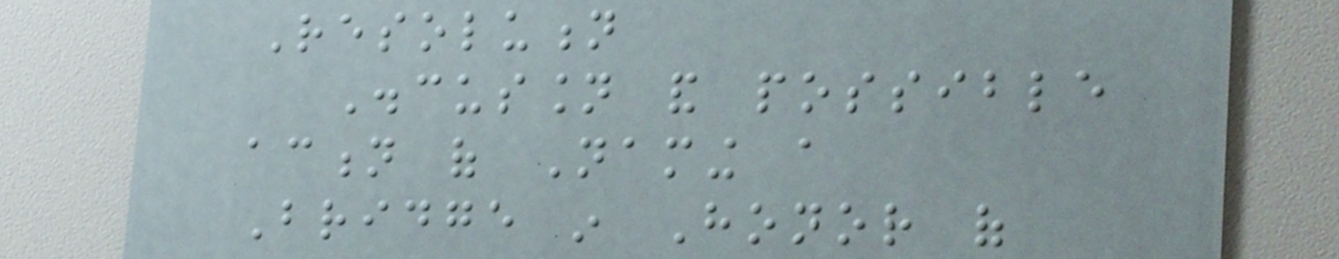Resolution
Discussion and possible
action of Naming a
Bridge in Honor of
